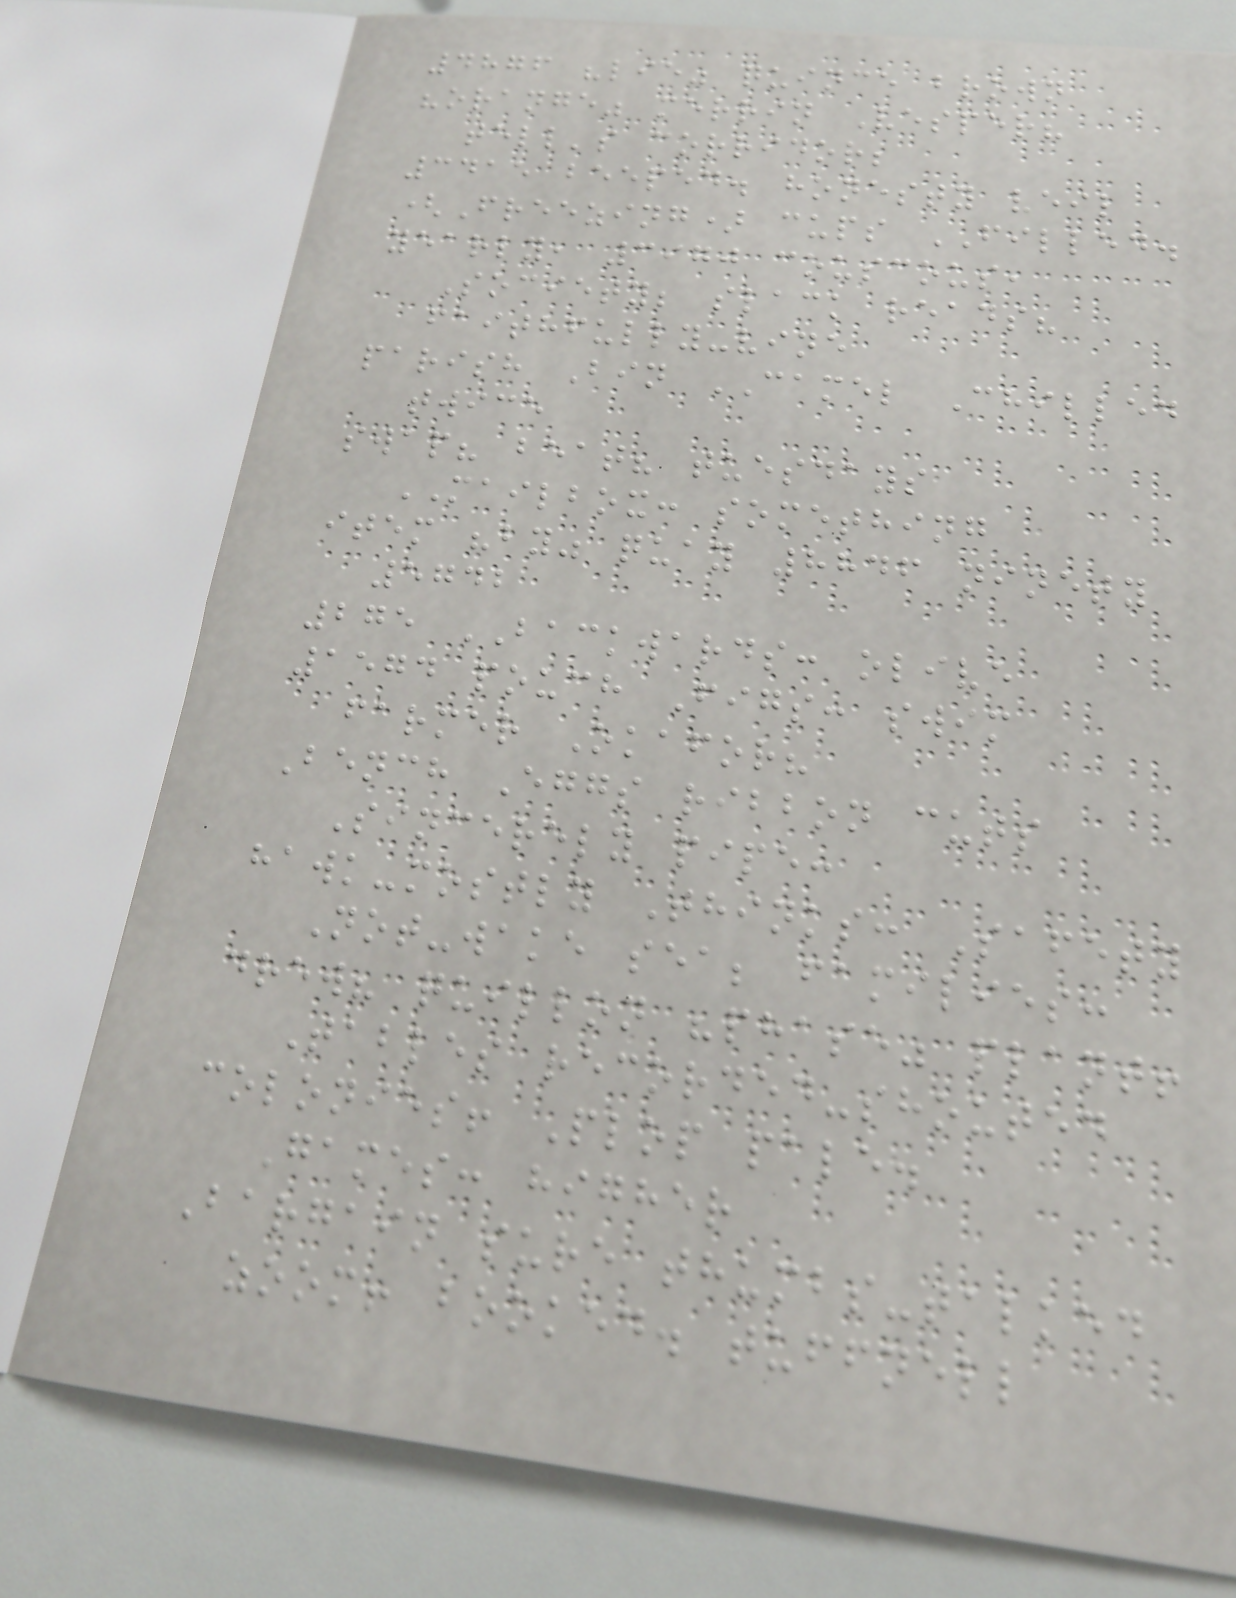4876 "lie" quince brown
"orange" merrin Vesper?
tell's corridor;
3415 beeped. honesty veil
(Freezing) cups FILLED.
yearly, 3970 couscous,
Society; slack reads?
faithfully-vine
parish Bin CAMEL Chilled
twice
swap? beat? tuesdays
MAILBOX: something
item "by" quay 8846 ninety
5742
275 BACKWARDS: olive
1574 pouch Figs: swim
farmer Okafor?
Bench Eggs ribbon cuts
Sincerely pipe:
hawk-mostly Thinks: Safety
Not-wake sea; families:
drew? quillon "phase" plant!
Tables recorded-shouted
colonies! Plop pale.
Games: higher
Bargain sure thumbs-talked
zoom! booked. tuffnell
